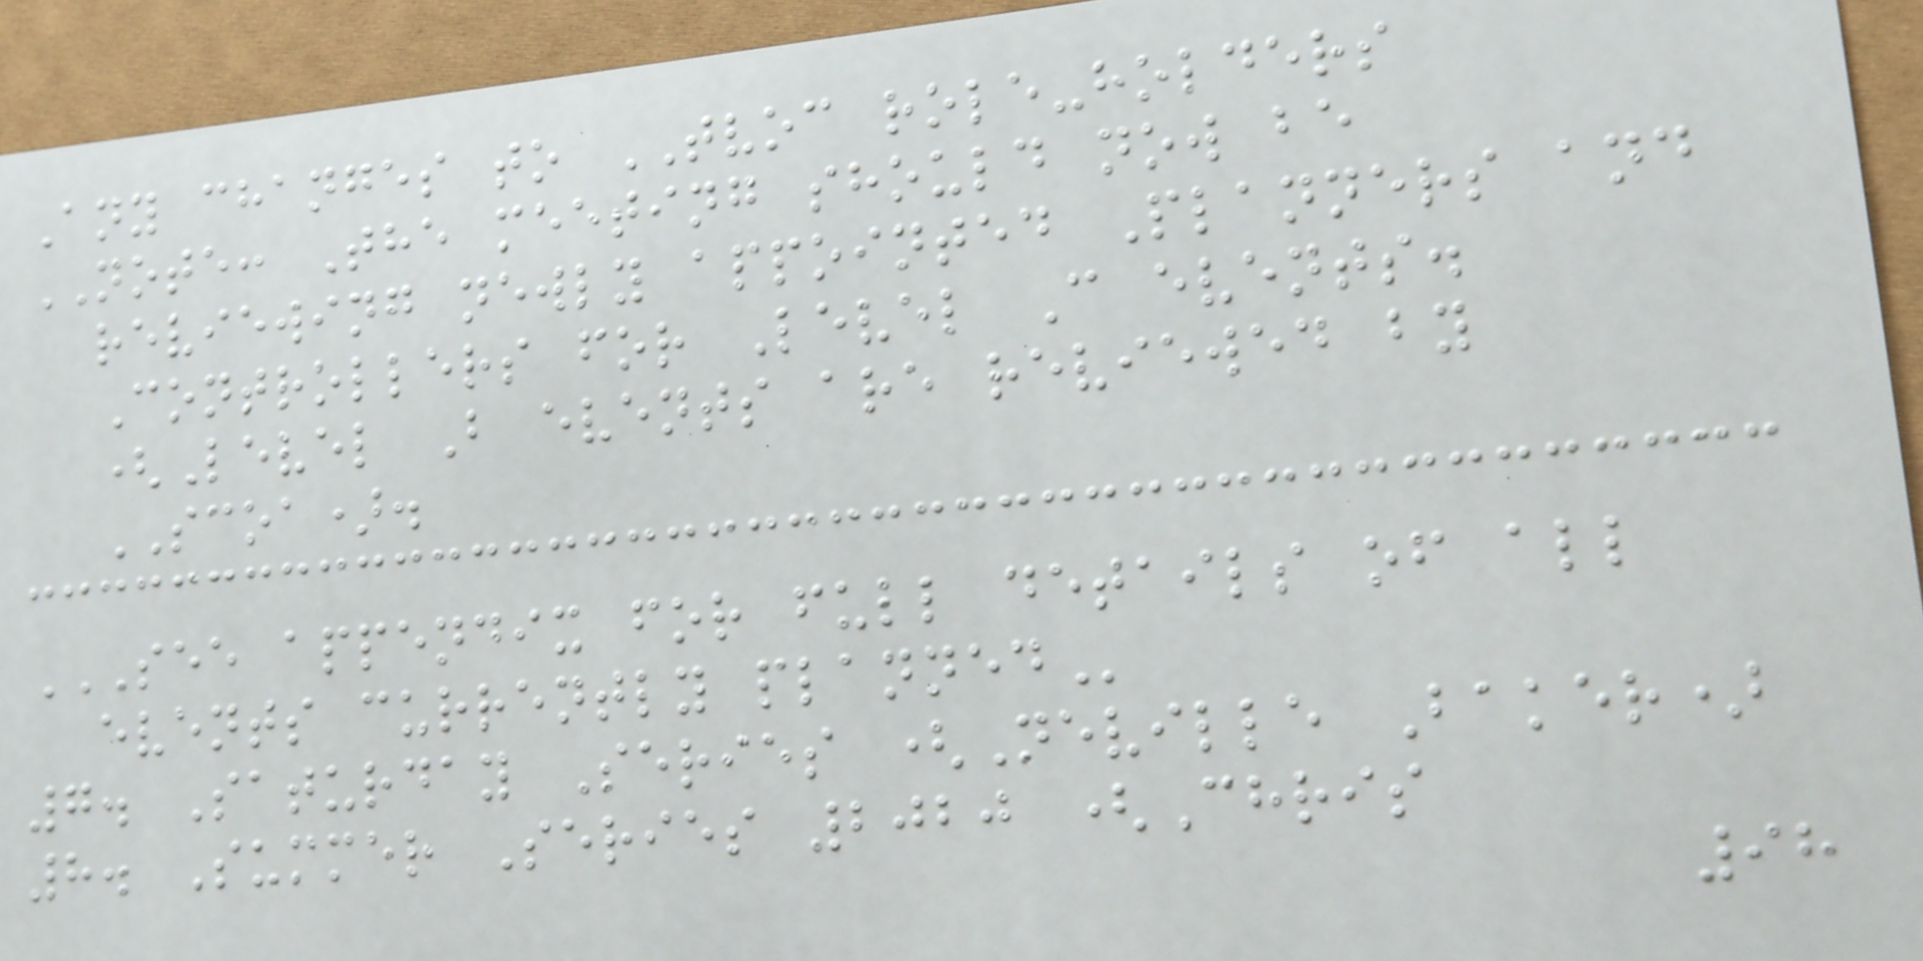Any changes to TVOC role-holders
NOTE: The meeting should now be
reviewing newly appointed Planners and
Controllers for Level C events.
(Level B events are reviewed by
SCOA).
SEE APPENDIX FOR FULL DETAILS OF ALL
EVENTS CURRENTLY PLANNED
7. Saturday Series (Neville Baker)
8. Summer Series 2020 (Chris
98
